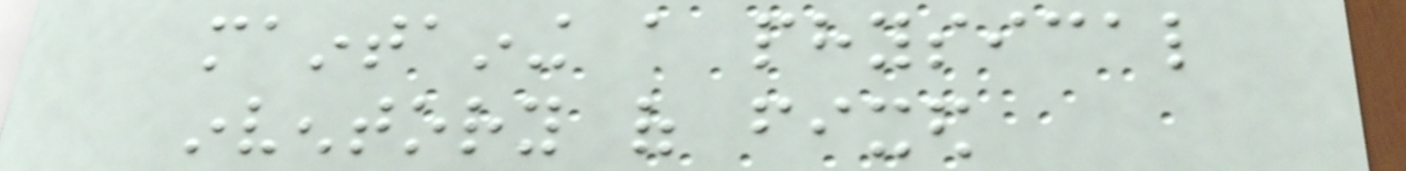maintaining a physical
inventory of fixed
